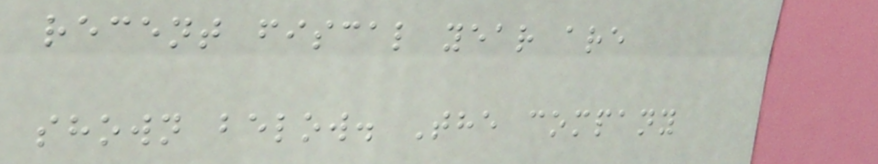recent fiscal year are
shown below. The company
